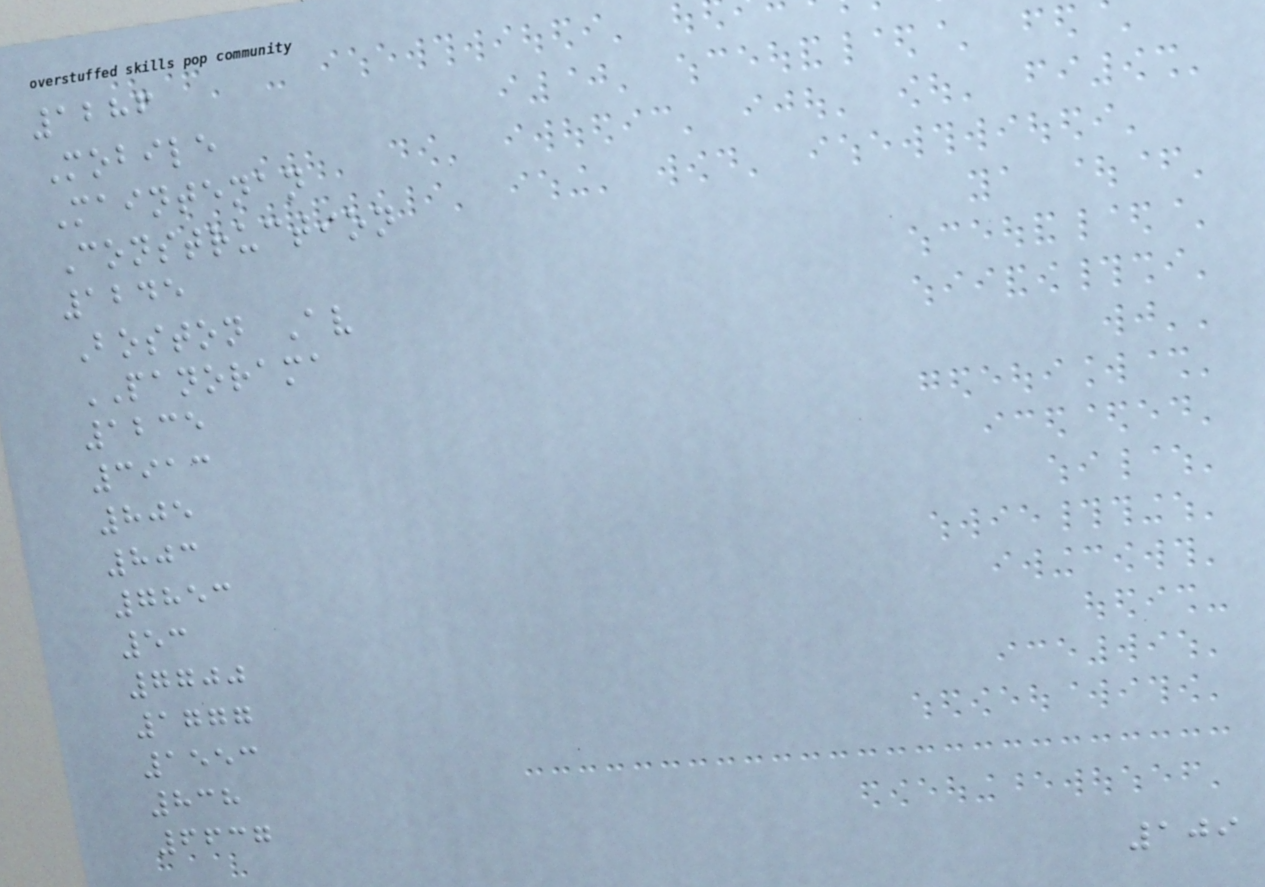1286
Mobile
Maintenan
Construction
1245
Boston Av
PANORAMA
1235
3913
805
803
7853
53
7700
1777
1553
838
6637
109
